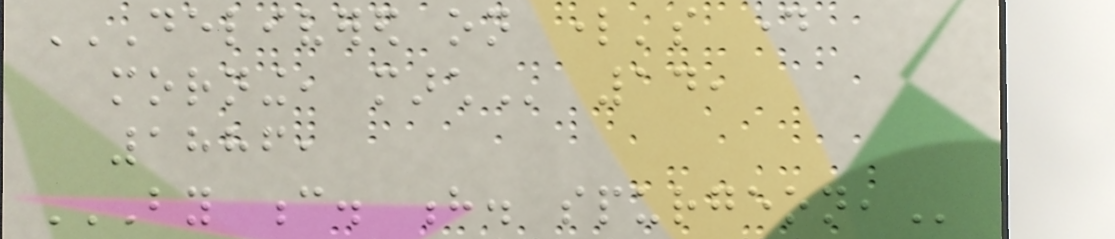DELIVERED ON LORD'S DAY
MORNING, MARCH 14,
1886,
BY C. H. SPURGEON,
